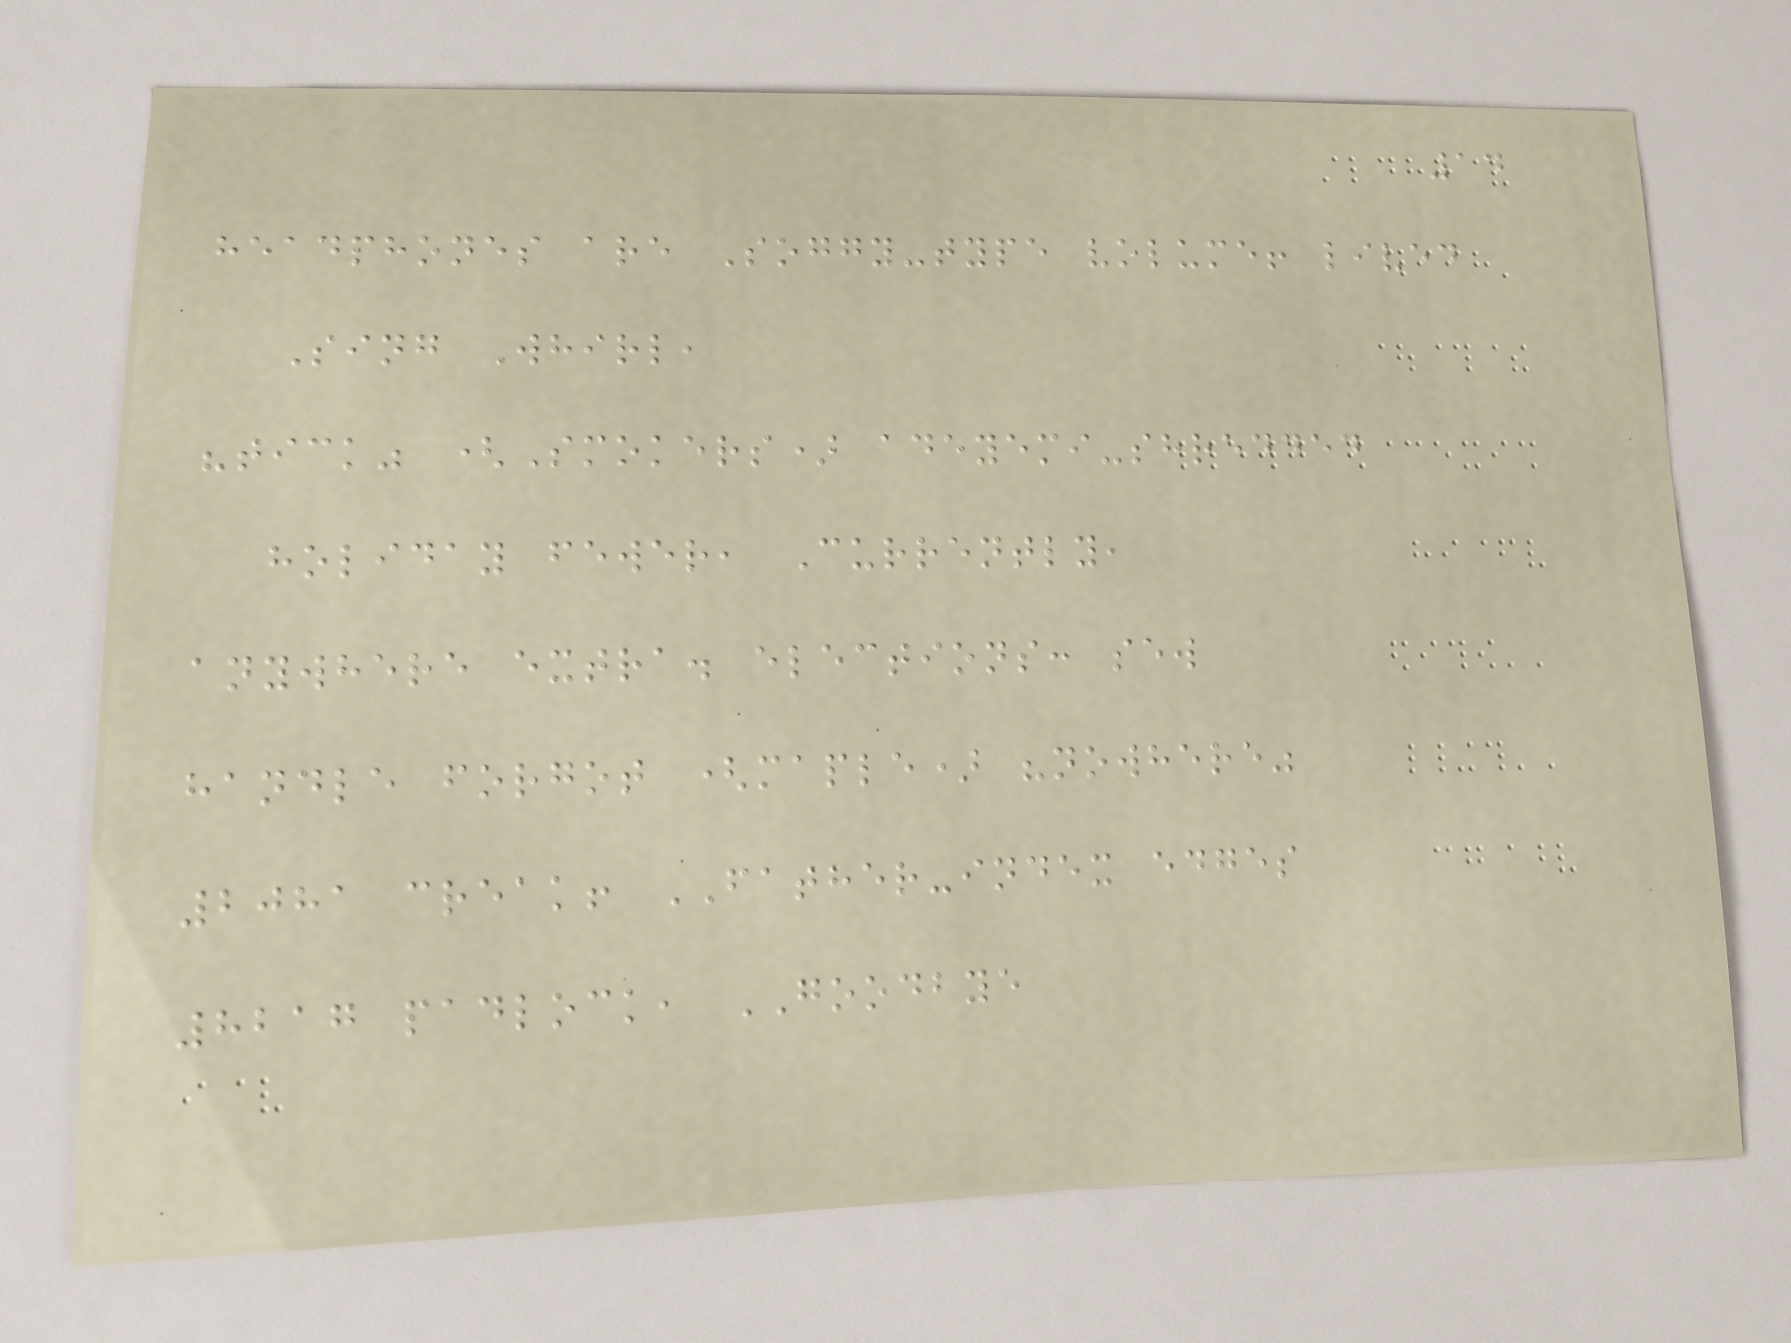14
headphones are Soggy-type volume! lived
Sing Whirl,
"tick" (Smokers) adeyemi-shredded
holiday fewer, Currently,
anywhere extra. elections: sew
handle forgot (maple) "nowhere"
2081 creak! FATHER-index edges
8217 padlock, GOODBYE
